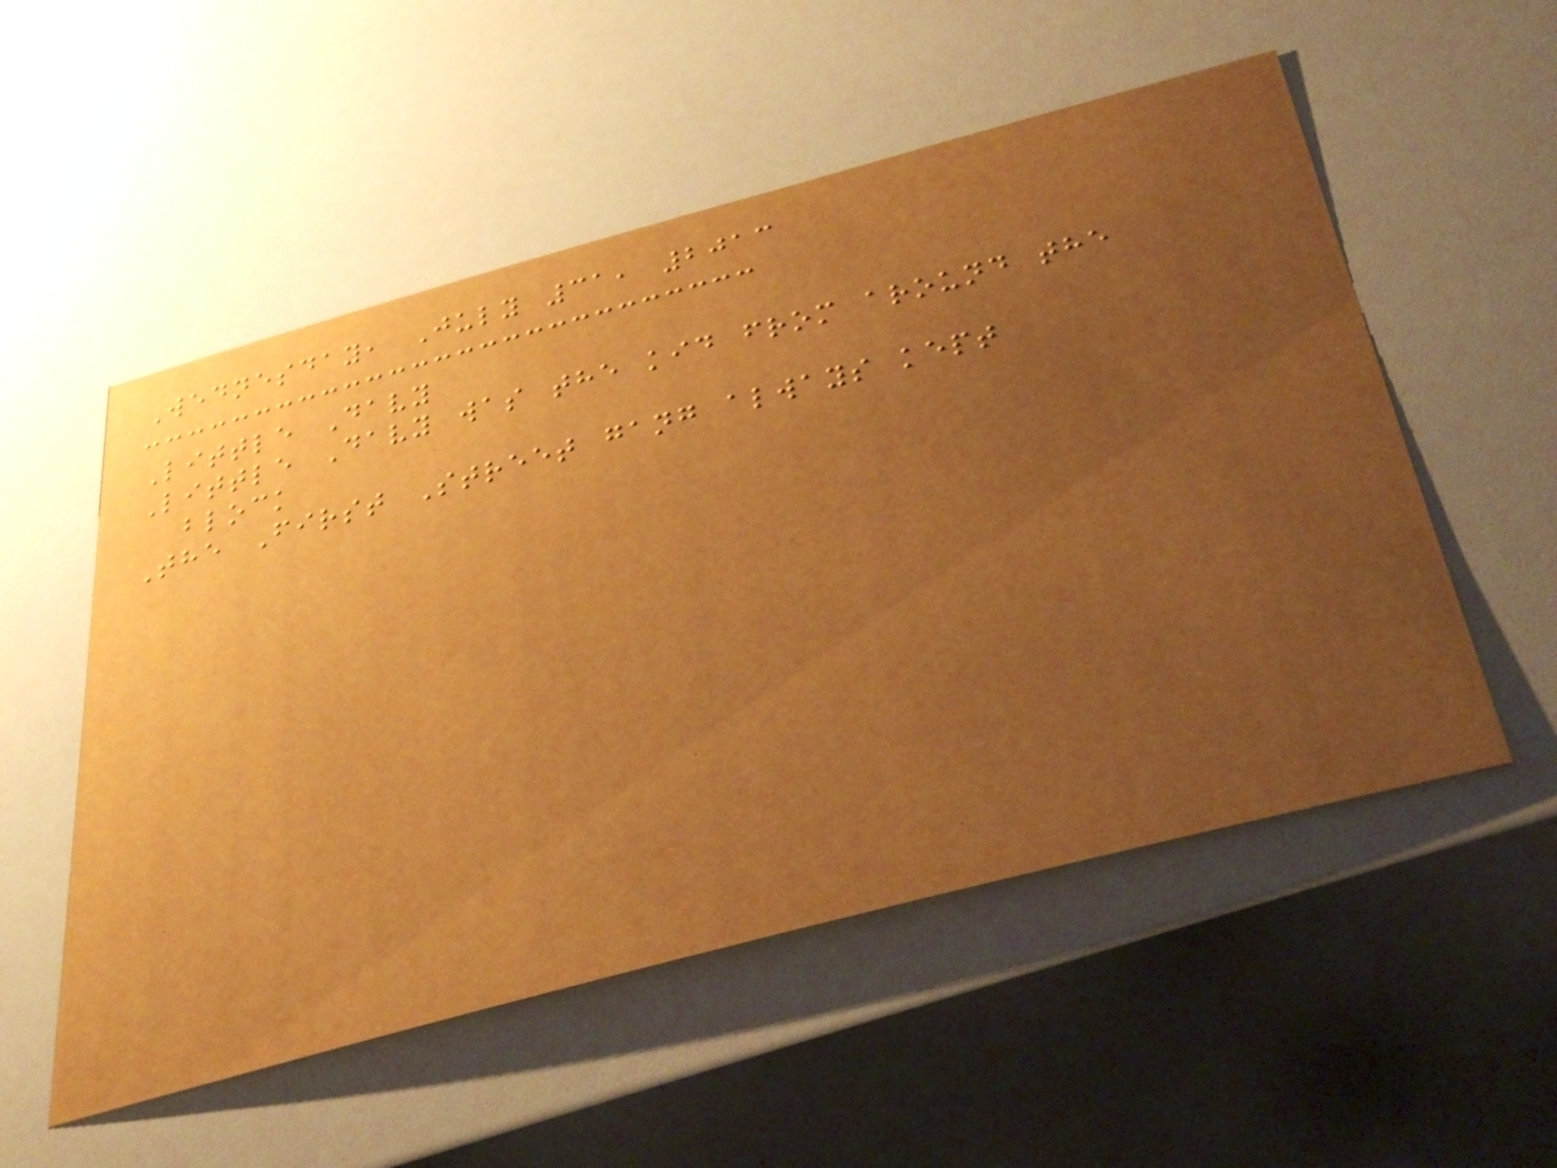Wednesday, July 31, 2013
Little Davy
Little Davy was the kid from around the
block
The First Street gang always kept
